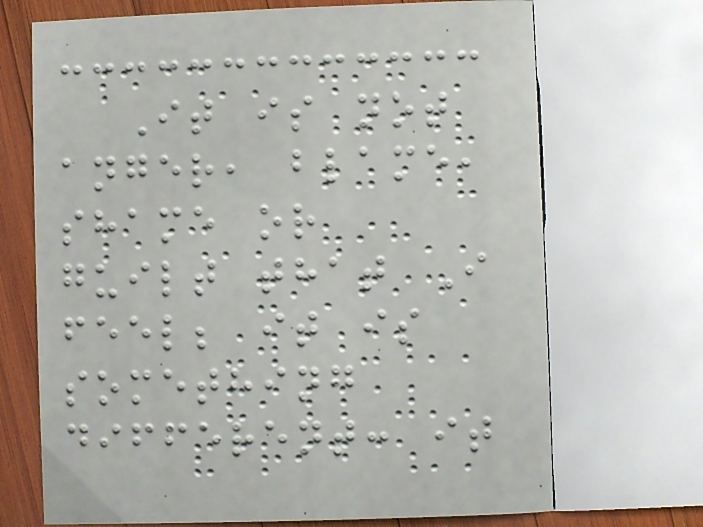It is not
anger, blame,
shame or
guilt that I
feel; it is
something
different: it
